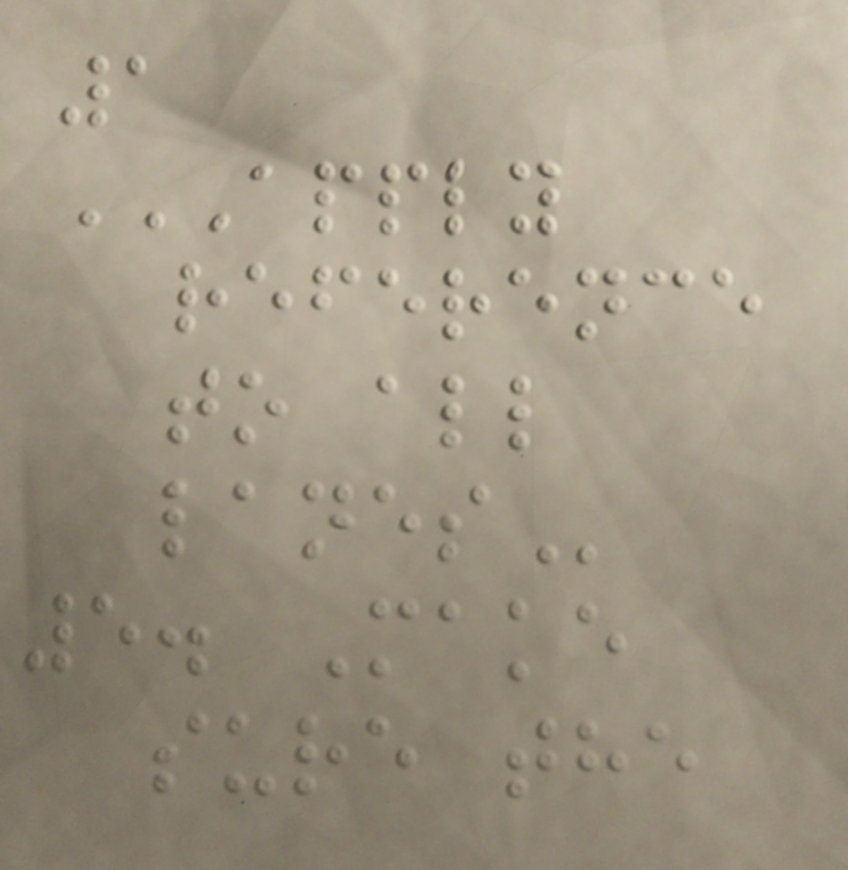1
APPLY
REFERENCE
TO ALL
LANES
5. Make
sure the
